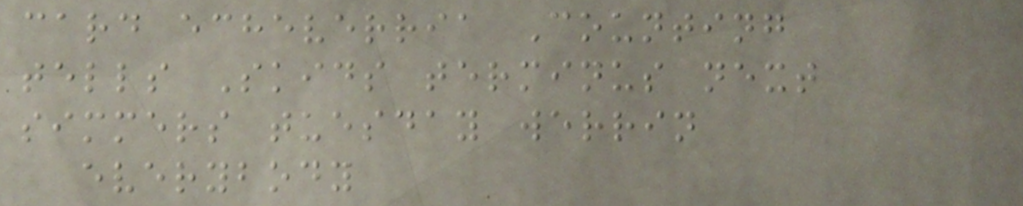card echeverria Counting
tells Skids terminus next
simmers tuesday werrin
everybody
